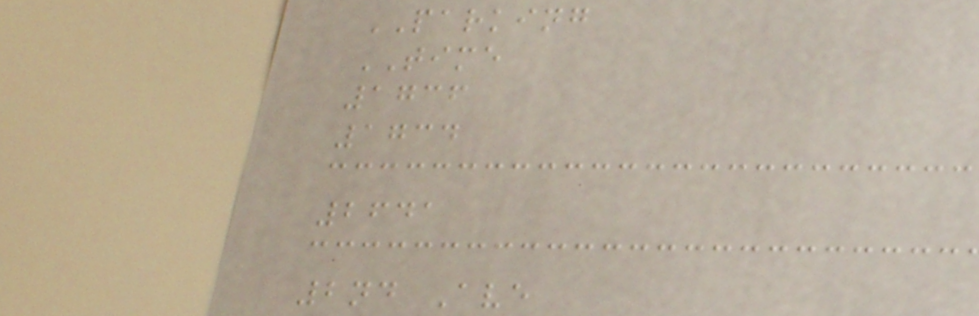PARKING
TIME
1736
1734
2641
2nd Ave
